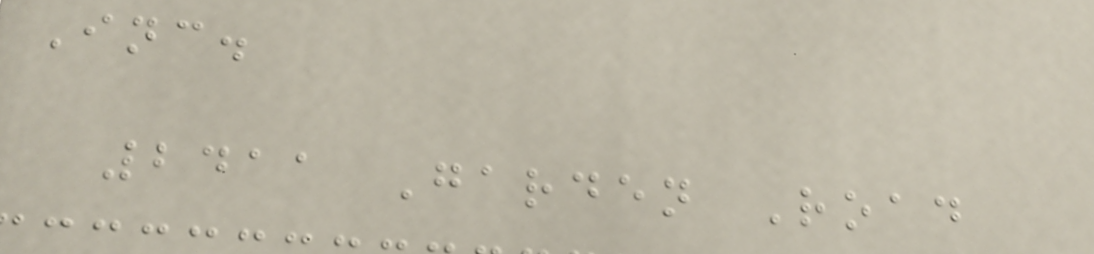Inc.
2411 Garden Road
